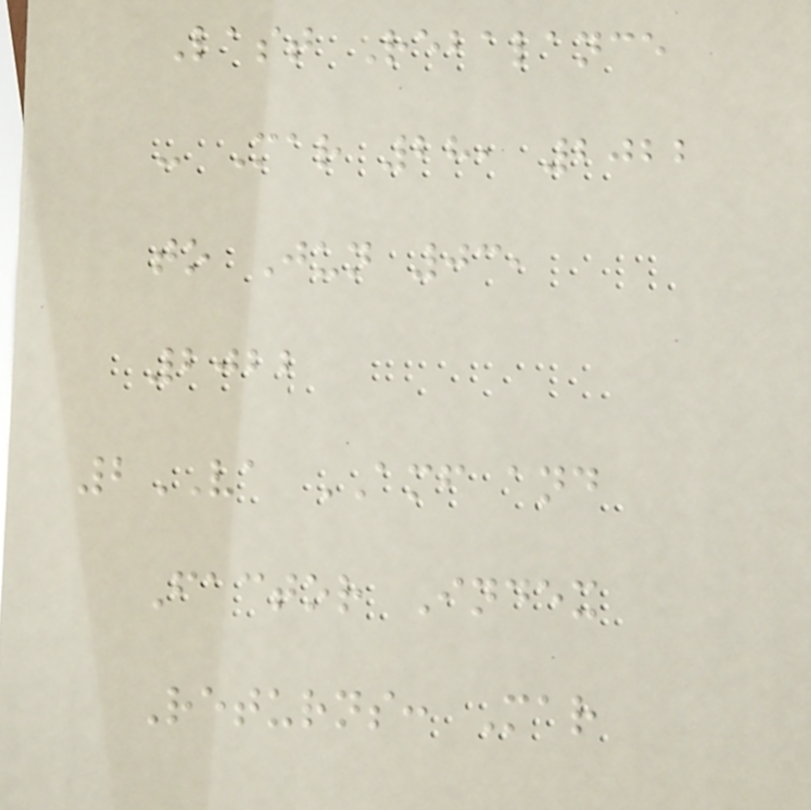Last Rebalance
- Mar 28, 2022
to Jun 03,
2022
2VA AMF and
Factor Index
Returns: Mar
